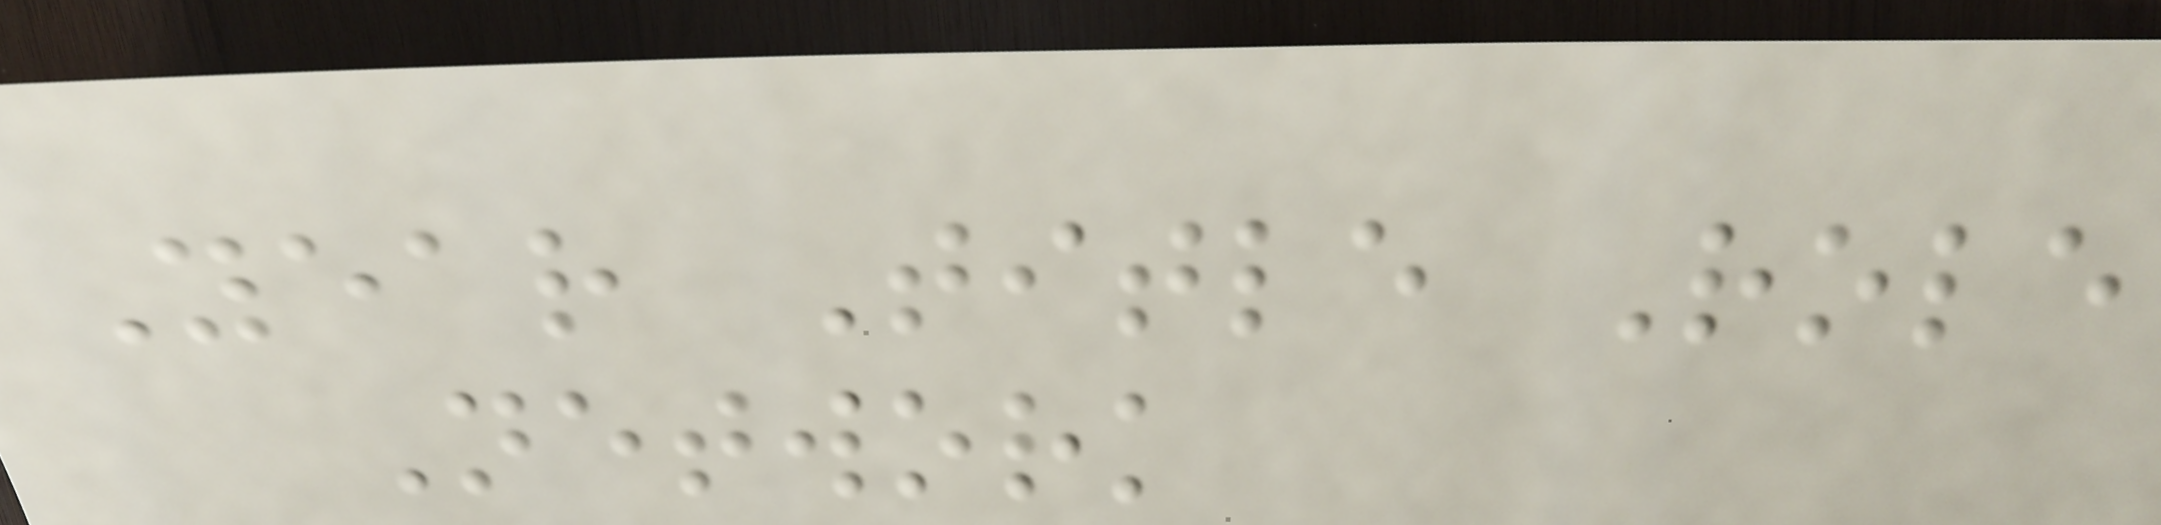Year Title Role
Network
